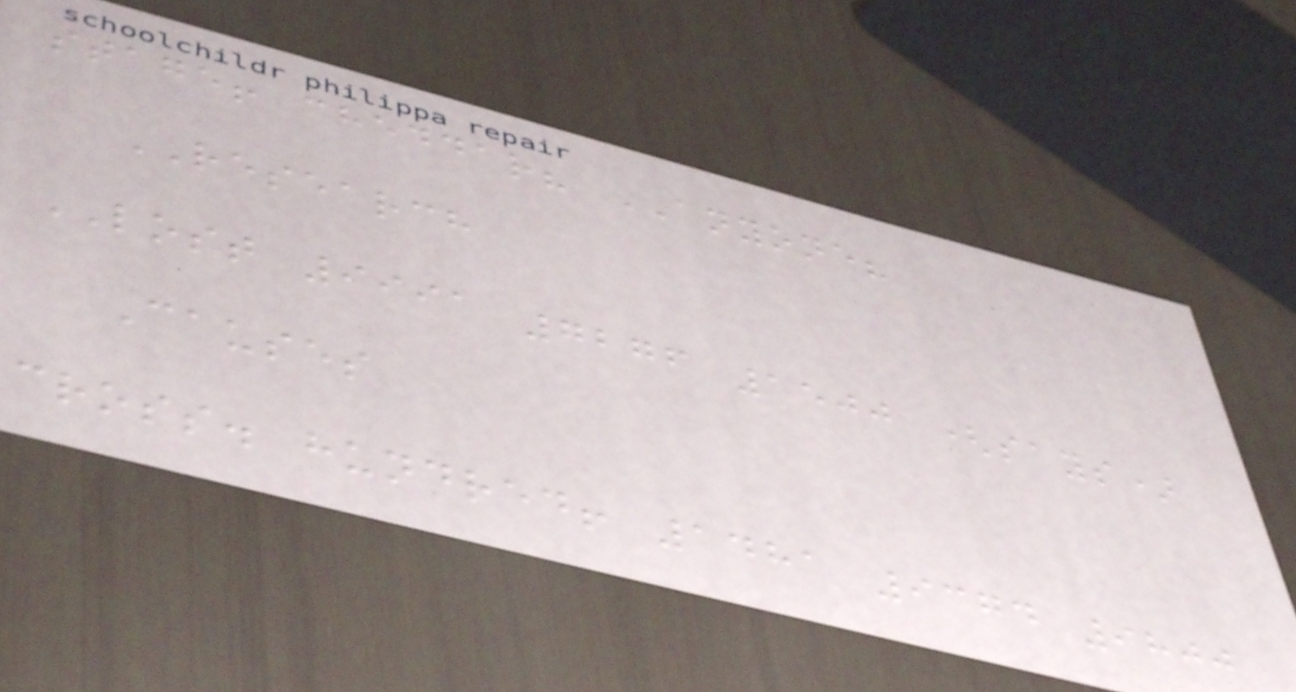stage! cheddar? ANYONE?
RESEARCH
LOST 9991 7276 1500 (says)
Causes
cross. hundred! 1481 9374 9800
